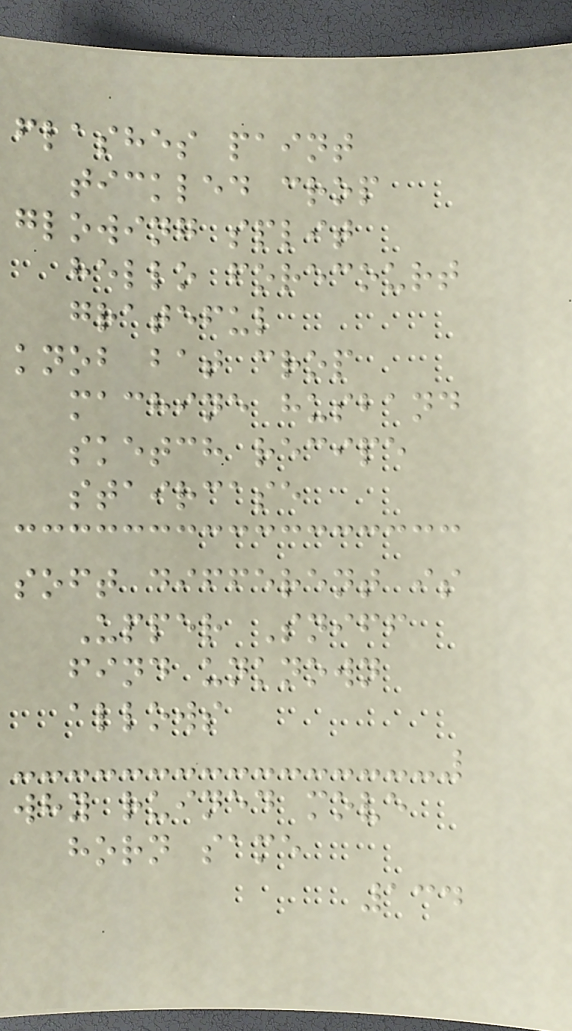flashes paint
tickled crop
glowing split
hello forecourt
grateful
knob bat crop
machine husband
sketch recipe
staircase
soft different is
Upper Sniff
find unknown
allows
why ruined move
horn same
134
